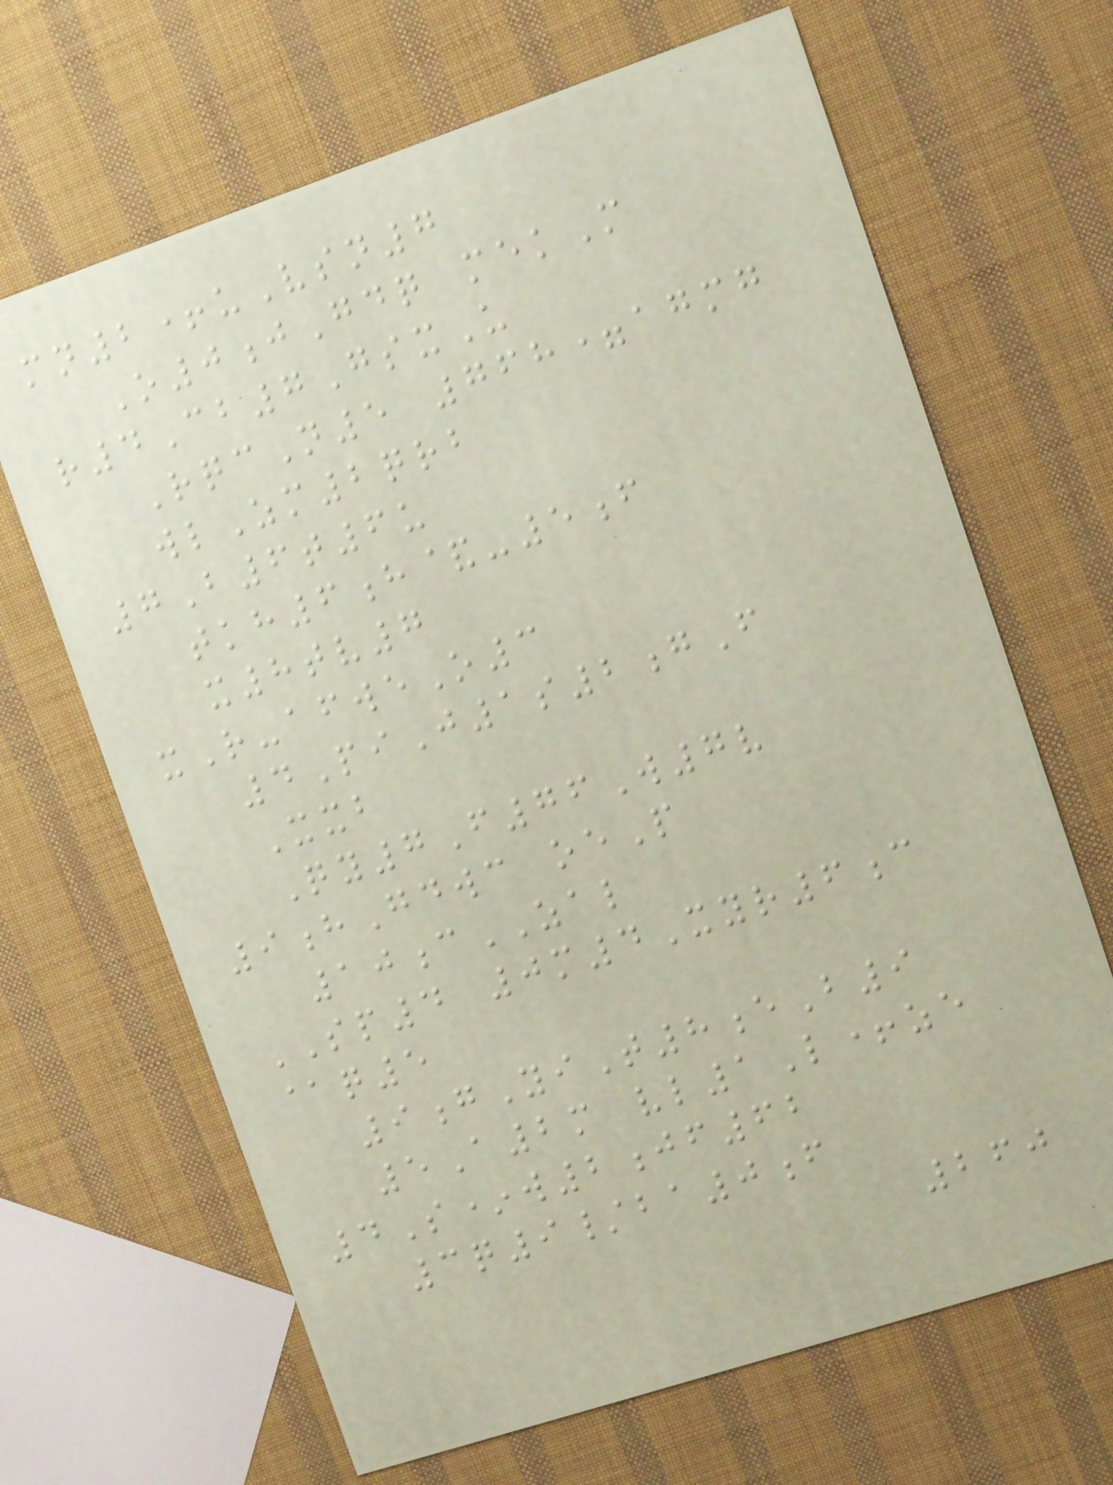mn2+uVsn7
O0jGdq mekM
r4Cb7GsxU
RqcN5 768=agmg
wlZm2qrb
7B6t6u
tkh6h&-5f
x8tv7
xR-afweO3
4PiJ1s2gF
Xxb
Qy7F76W7v
9hGdwc oeP
10cZAL
SP4 0m4Xyr6c
@q5
9gYiT8eB9
5A2m vl1L+ze
4S*w2jf62
3q9/ba0f
260
